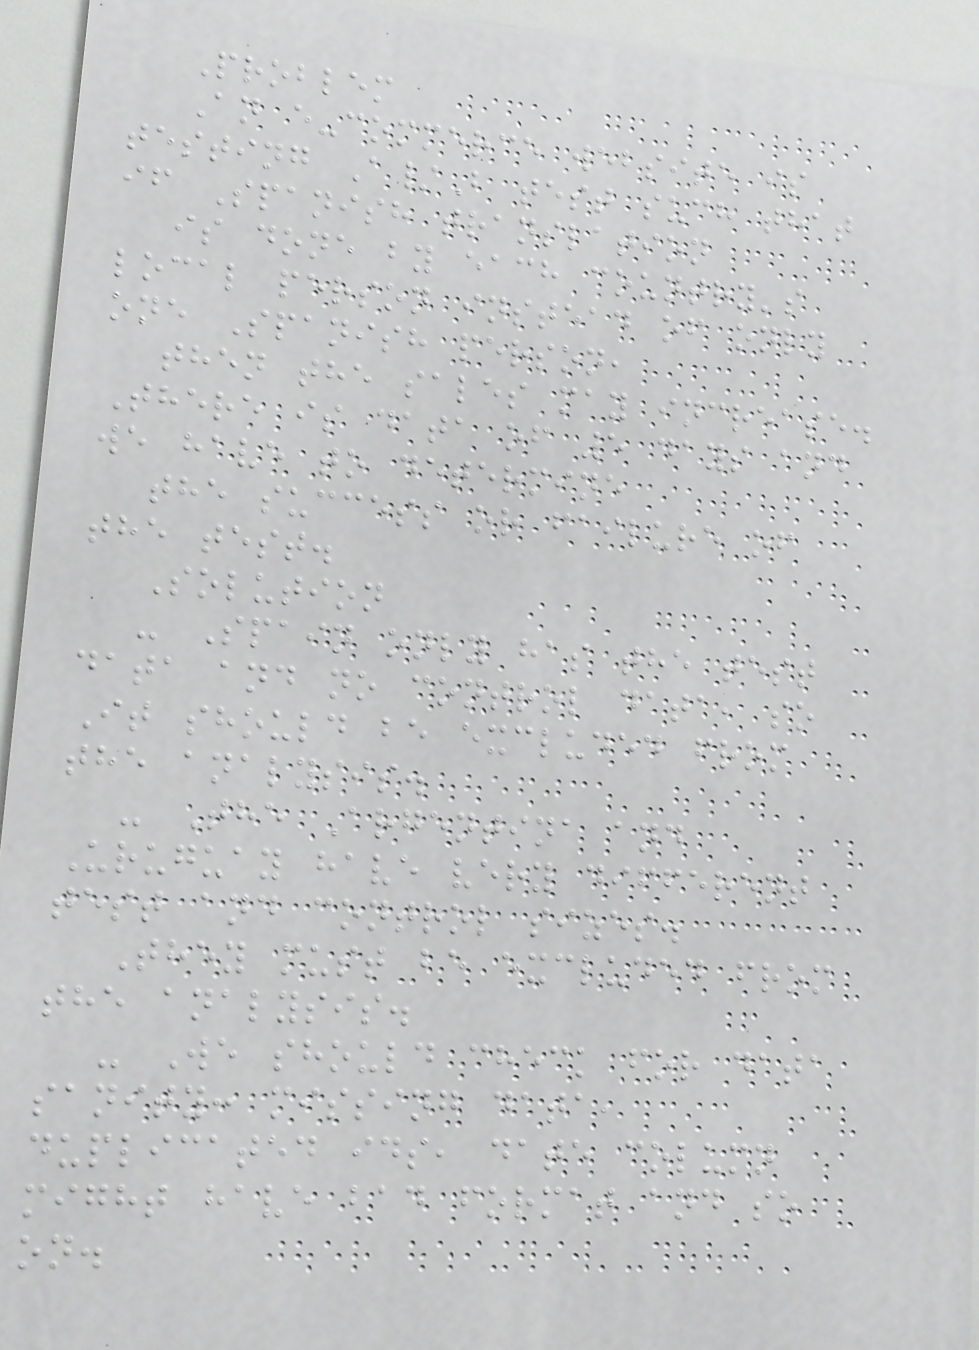Problem
An e-commerce website is
testing A/B test such that
if Spanish translation
is done by each country's
local person instead of only
one Spanish person,
then the sales may increase.
There is data of 5 days and
we have to determine
the success or failure of
the test.
Solution
- Spain only has the test
data and no control data, so
It should be excluded from
the analysis.
- The Argentina and
Uruguay have very different
test and control sizes.
They must be excluded from
the analysis.
- We should check for data
sanity: missing data,
duplicated ids, date column
might have bad format and so
on.
